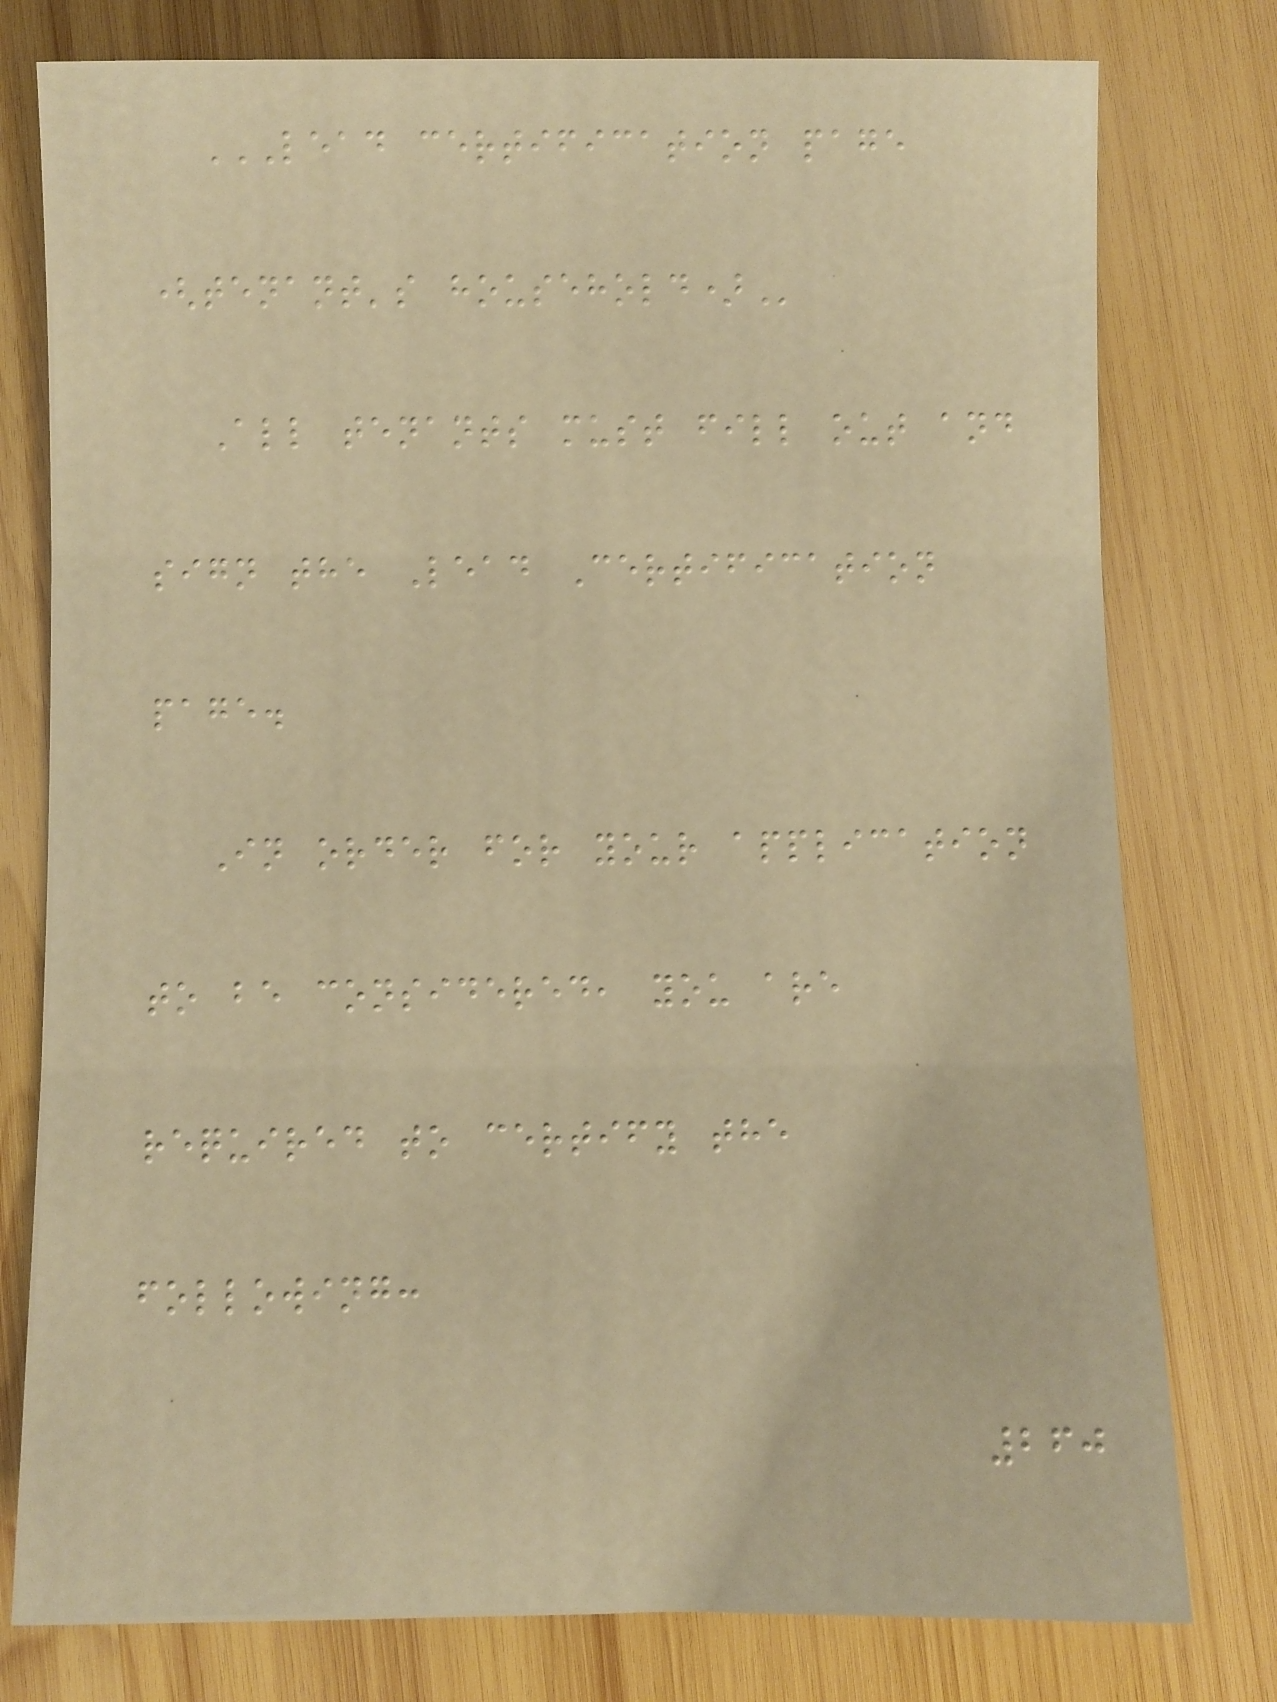LEAD CERTIFICATION PAGE
(TENANT'S HOUSEHOLD)
All tenants must fill out and
sign the Lead Certification
page.
In order for your application
to be considered, you are
required to certify the
following:
260
